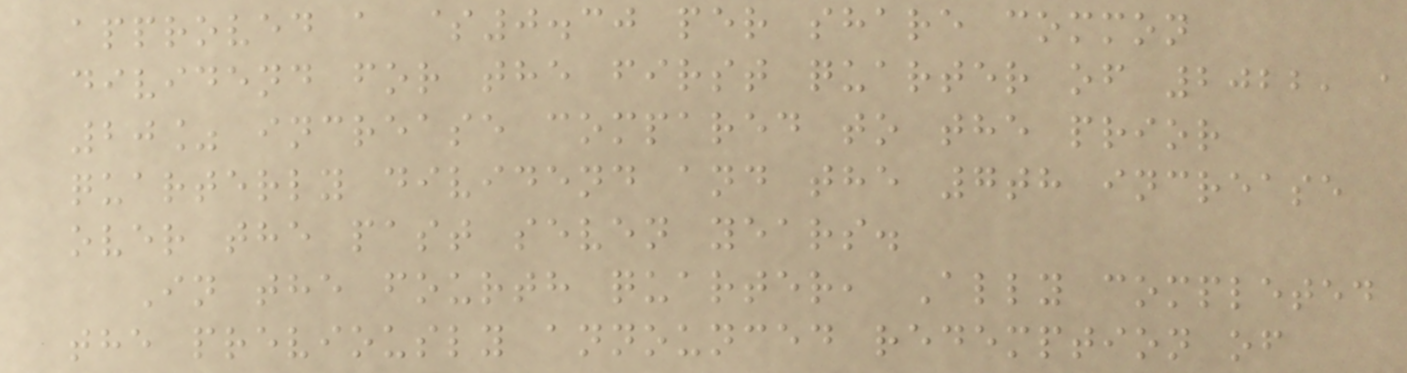approved a $0.30 per share common
dividend for the first quarter of 2022, a
20% increase compared to the prior
quarterly dividend and the 7th increase
over the past seven years.
In the fourth quarter, Ally completed
the previously announced redemption of
